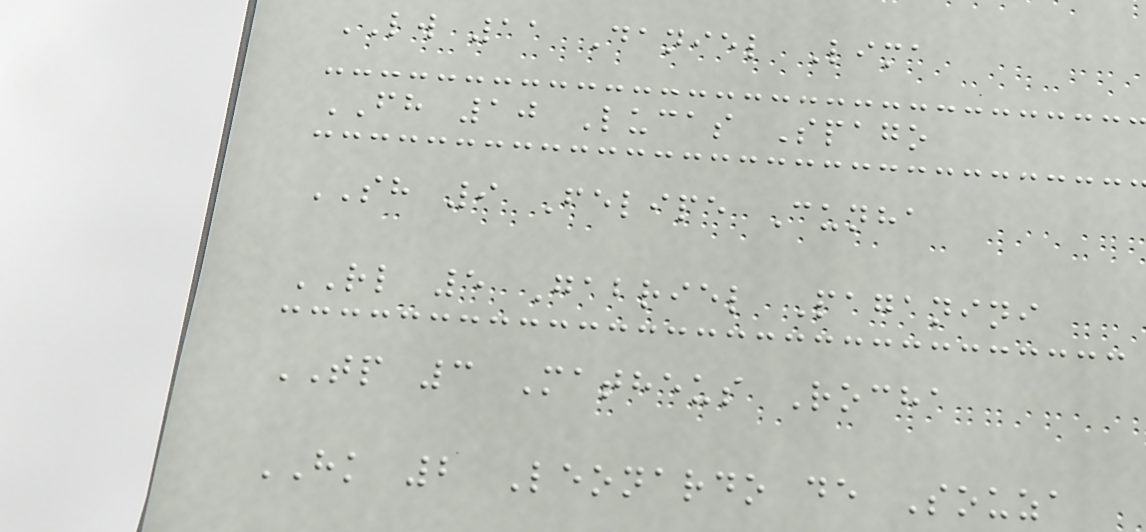LW 11 Daniel Lima
FH 10 Lucas Spago
SH 9 Felipe Cunha
RL 5 Gabriel Paganini
TP 3 Matheus Rocha
HK 2 Leonardo de Souza
